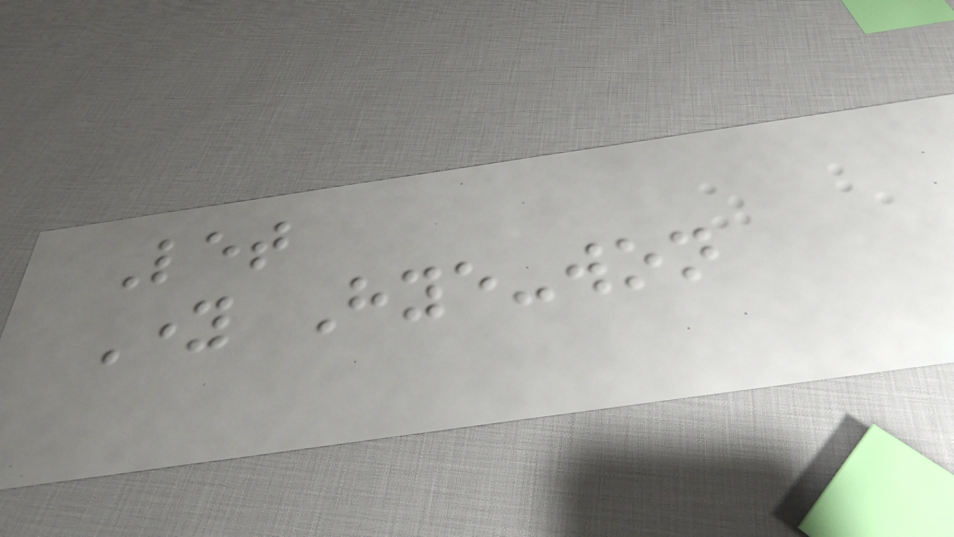Let
Young Hye-won
